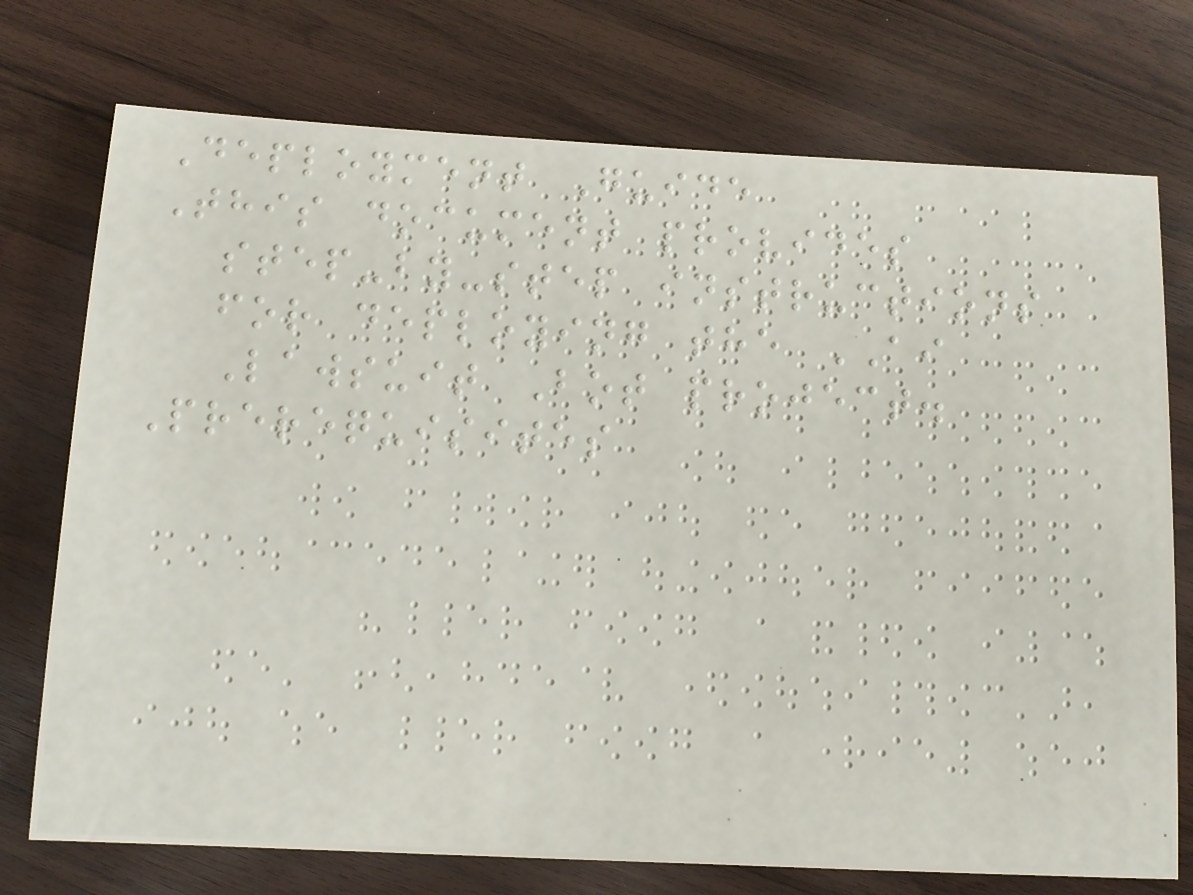Deployment Guide
This document provides
step-by-step instructions
for deploying the AI
Lawsuit Bot project.
Prerequisites
